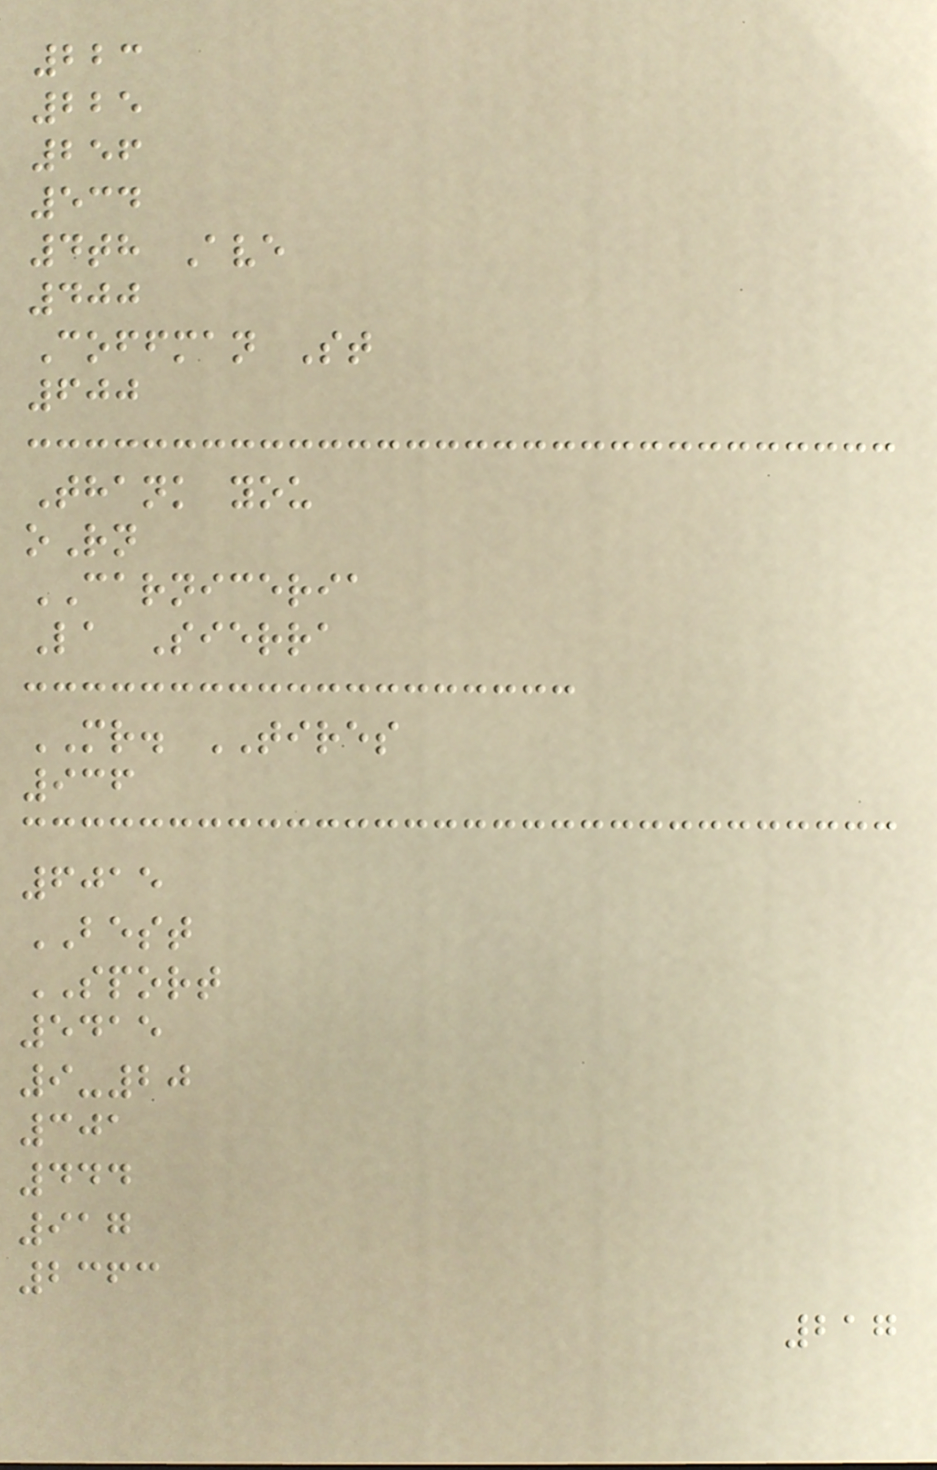223
225
256
534
4th Ave
400
Coffman St
600
Thank you
oRn
CARNICERIA
La Sierra
MR. TIRES
936
6015
BEST
SPORT
5415
9-20
301
444
917
2363
217
